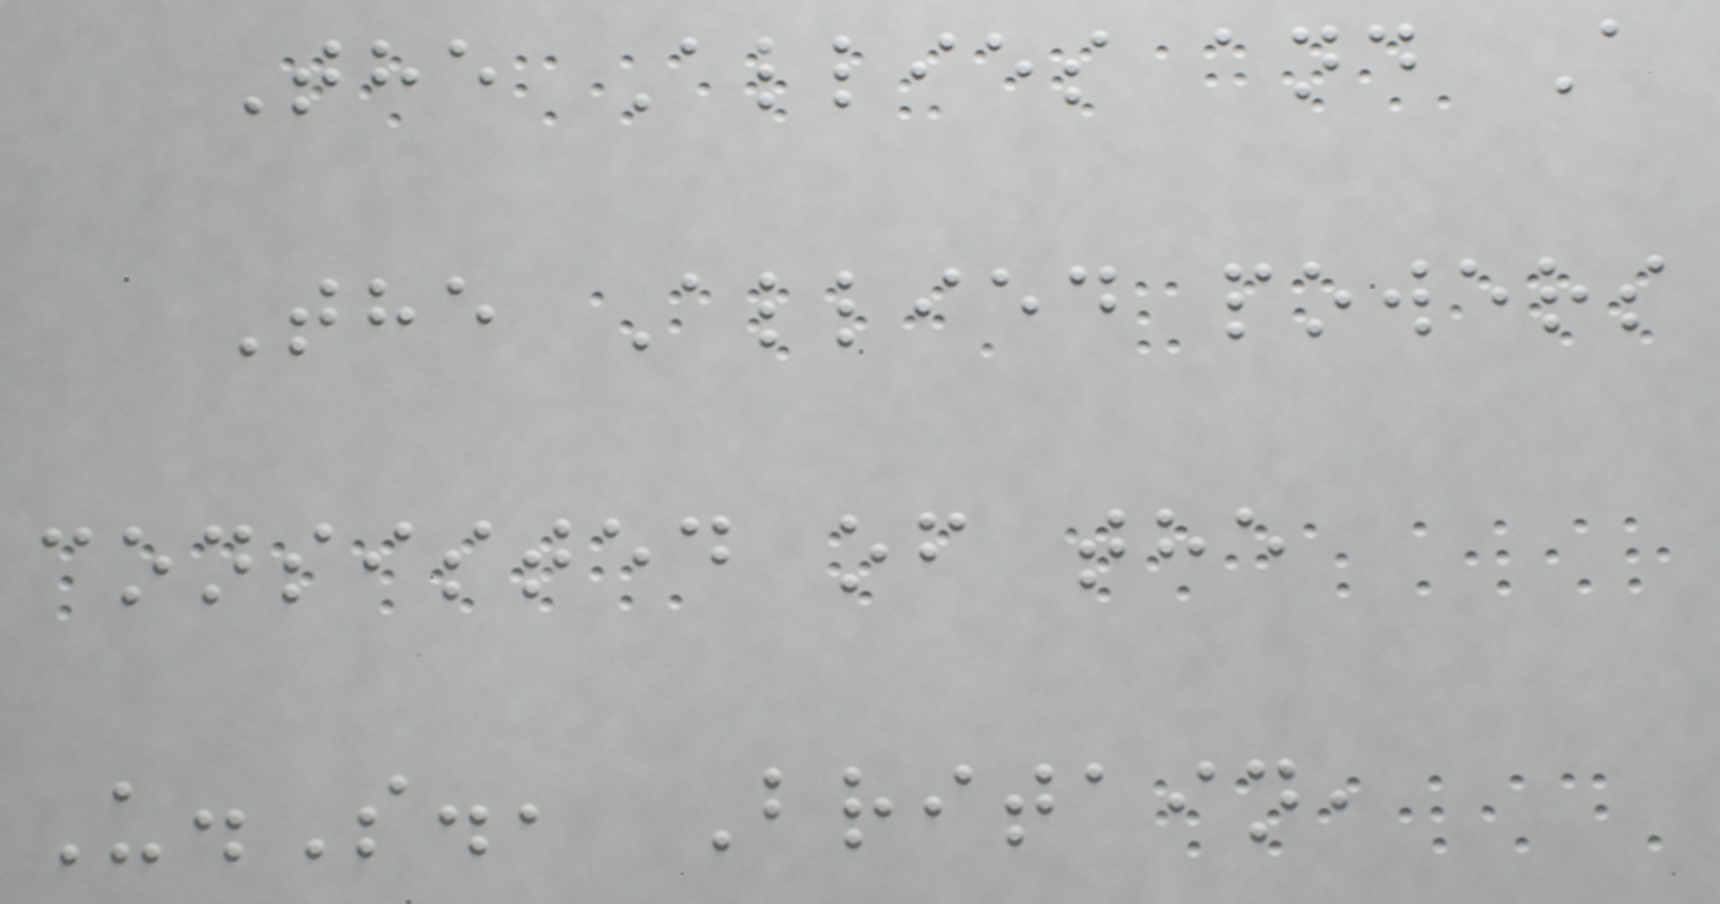The Allies and A
The Allied powers
consisted of the
U.S., Britain,
